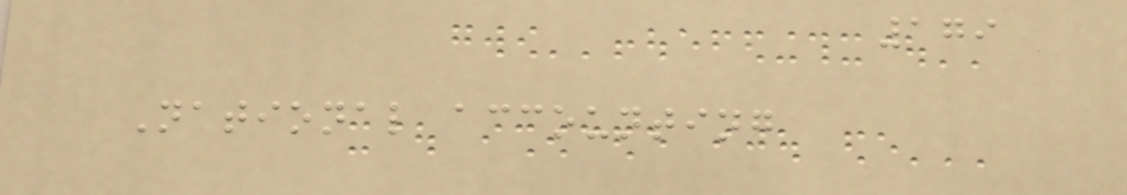179
National accounting
